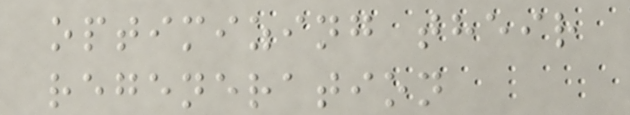optimizing their
regeneration
